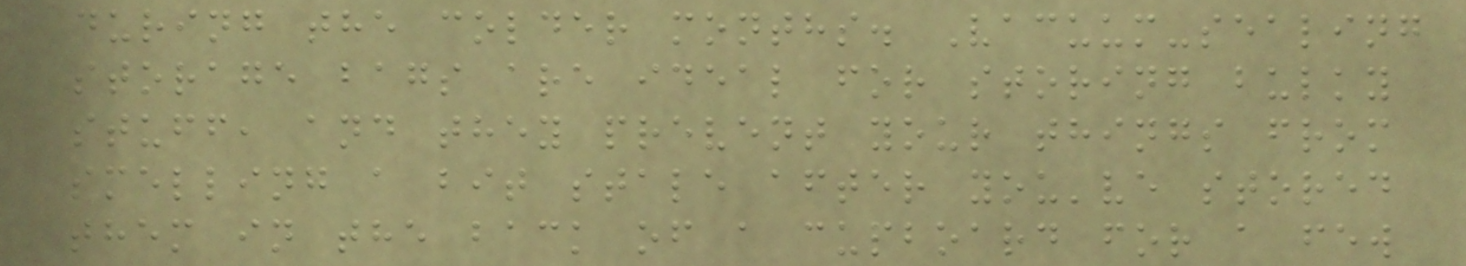during the colder months. Vacuum-sealing
storage bags are ideal for storing bulky
stuff, and they prevent your things from
smelling a bit stale after you've stored
them in the back of a cupboard for a few
